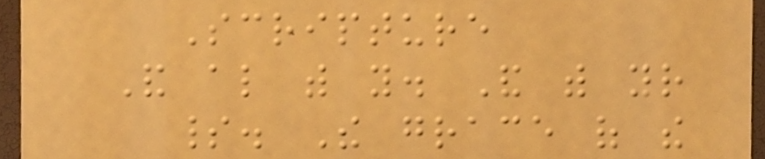Scripture
And also with you. And with your
spirit. The grace of the
